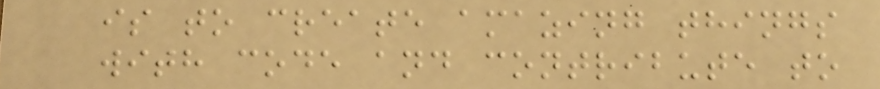is to create amazing things
with code and contribute to
